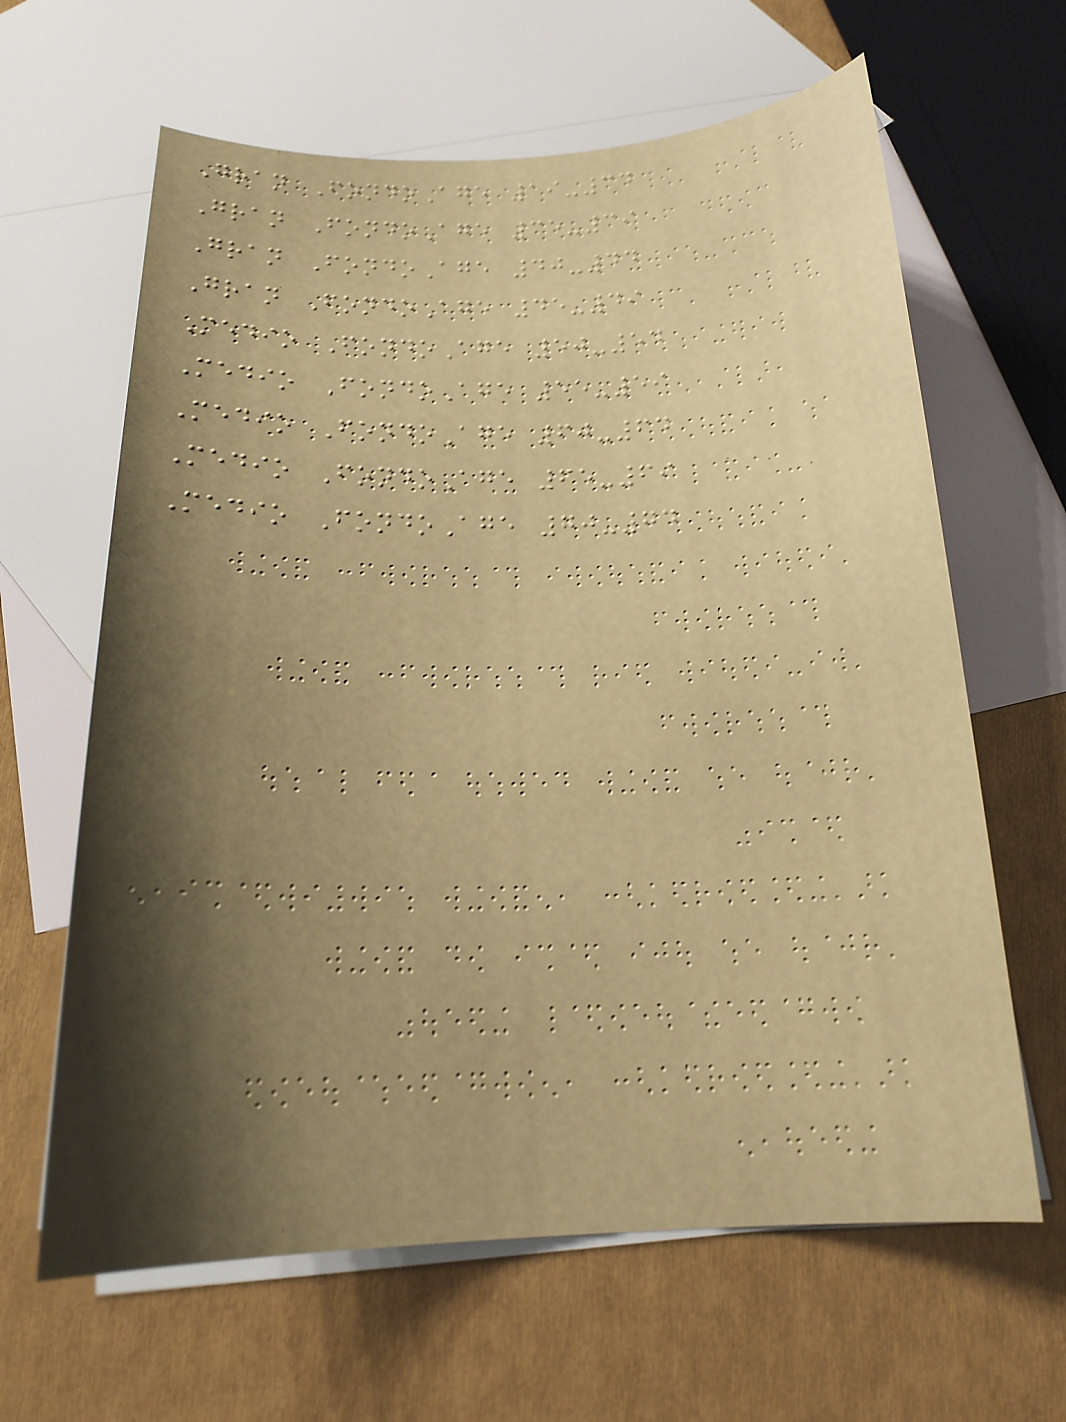Gran FondoAge 19-34
Gran FondoAge 35-39
Gran FondoAge 40-44
Gran FondoAge 45-49
Medio FondoAge 50-54
Medio FondoAge 55-59
Medio FondoAge 60-64
Medio FondoAge 65-69
Medio FondoAge 70-74
